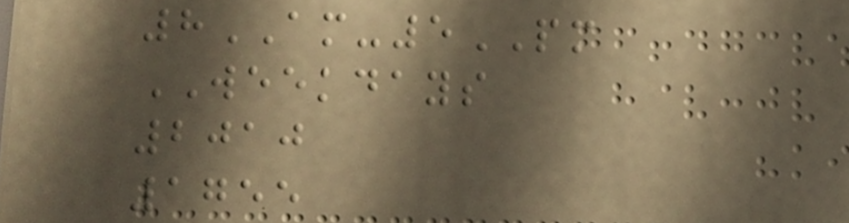8AM-5PM
WEEKDAYS
2010
1755
